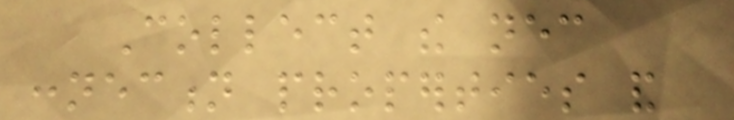Collect the necessary
connection properties and
